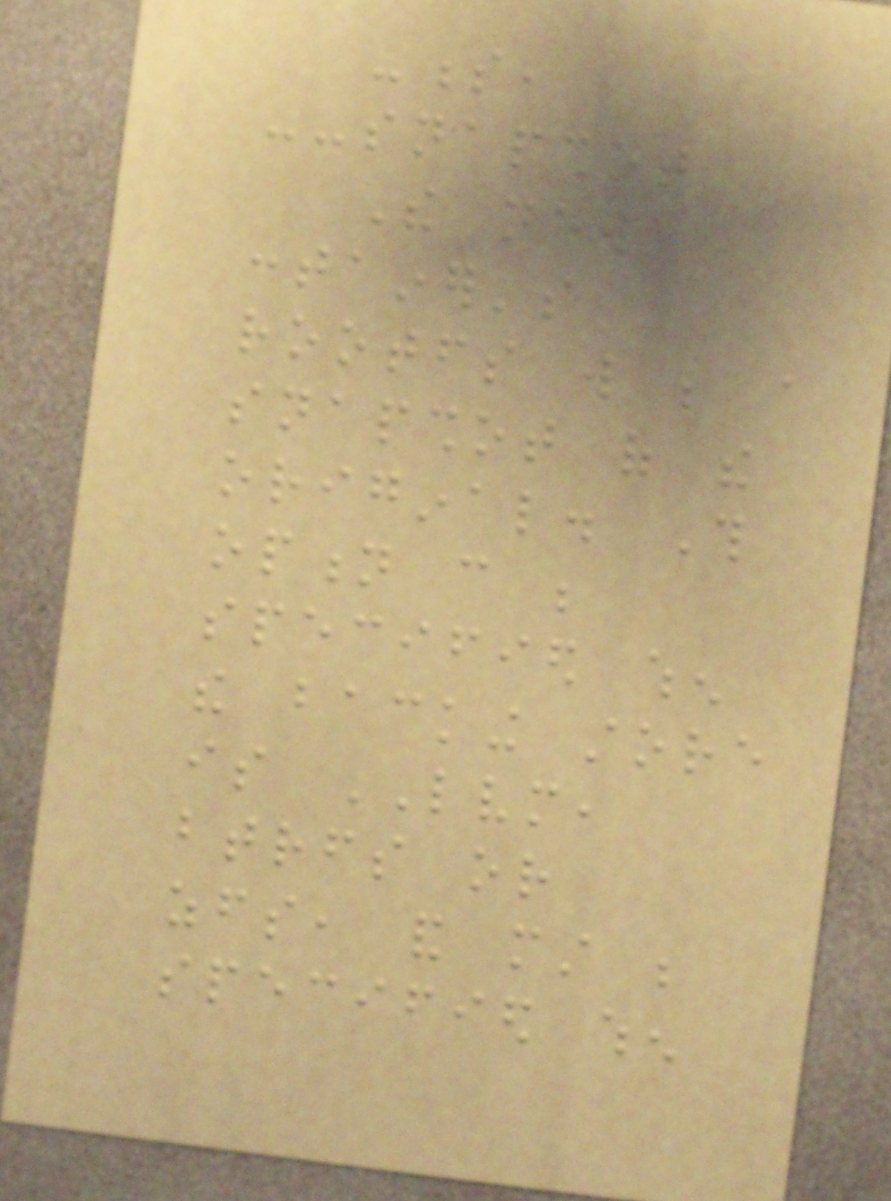-s,
--snapshot
The new
container's
rootfs will be a
snapshot of the
original. This
option can be
specified when
the backing store
is LVM,
btrfs or
zfs, and must be
specified when
